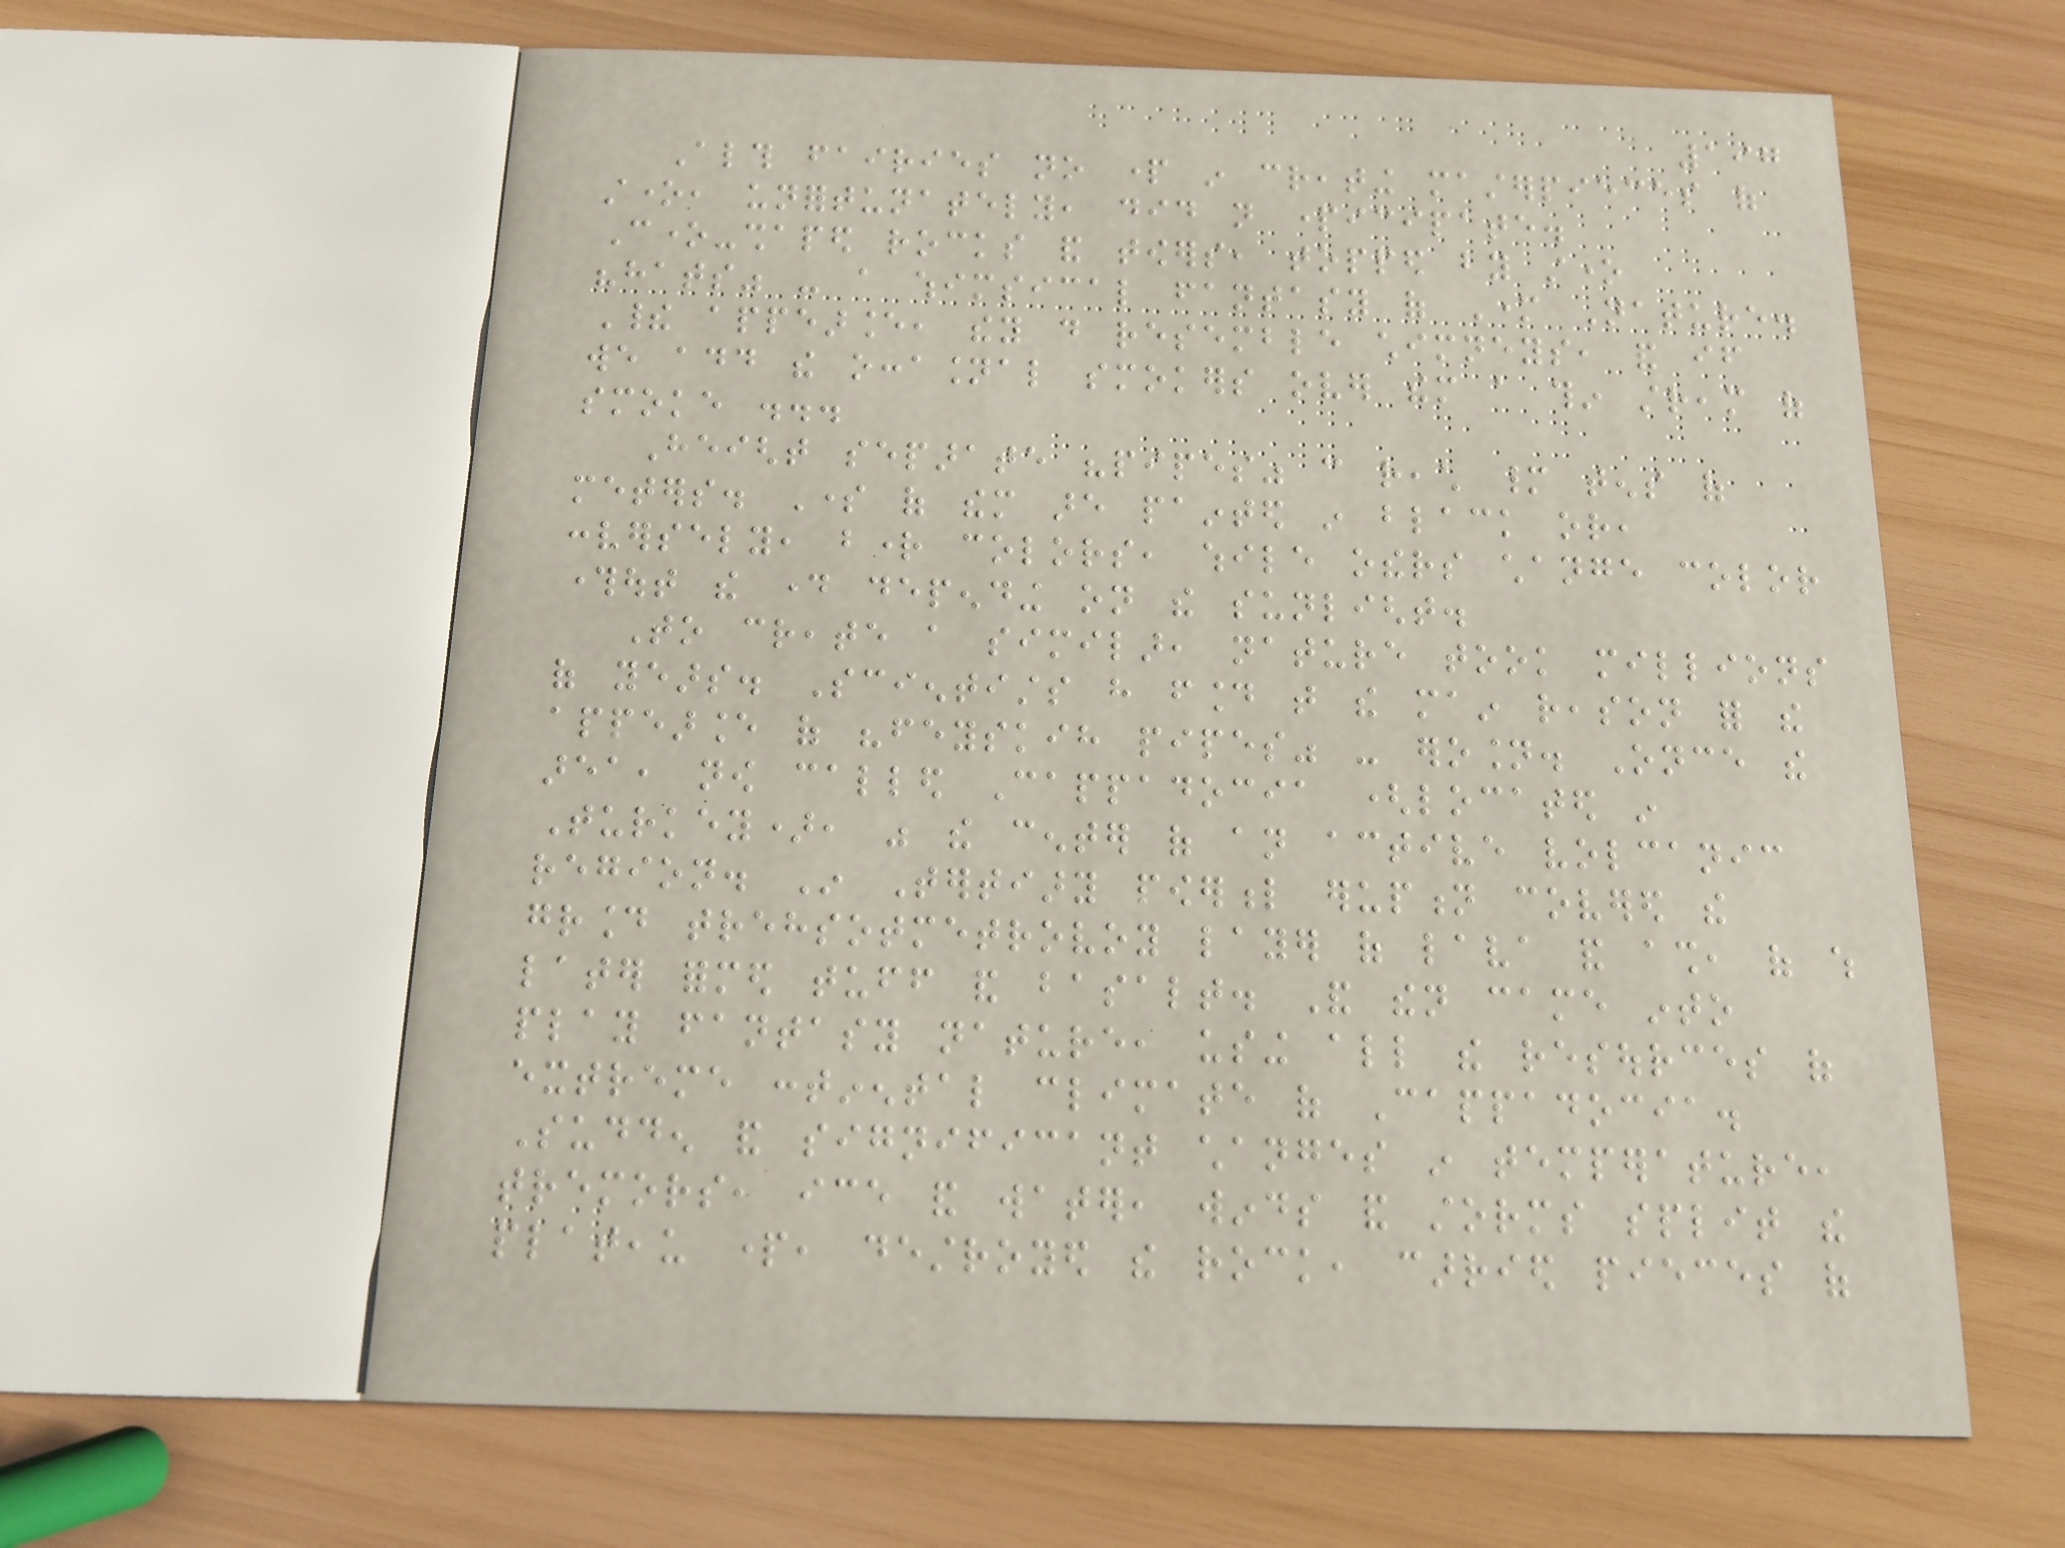197
Although fairies no part in creating masterpieces of
stone, unfortunately, did not participate.
Cone-shaped rocks and towers, topped by stone
"hats" - a whimsical fantasy of Mother Nature.
Their appearance, they do resemble chimneys, and if
we add the occasional smokers over them a thin stream of
smoke ...
Height separate "pipes" can reach many tens of
meters. Some of them are painted in black or,
conversely, bright colors, while others change color
throughout the day depending on the sunlight.
To create a similar, nature took millions
of years. Scientists have found that the main reason for the
appearance of "feyskih pipes" - erosion. Once the
area, now called Cappadocia (located in
Turkey), was the center of an active volcanic
region. In Tertiary powerful eruption covered the
ground trehsotmetrovoy layer of lava and ash, of which
later formed tuff and basalt. And then came into
play fantasy nature, using all the resources of
extreme continental climate of Cappadocia.
Sudden and significant changes in temperature,
tremors, ice and water, winds and storms split the
plateau part, destroyed the rock, carried pieces of
